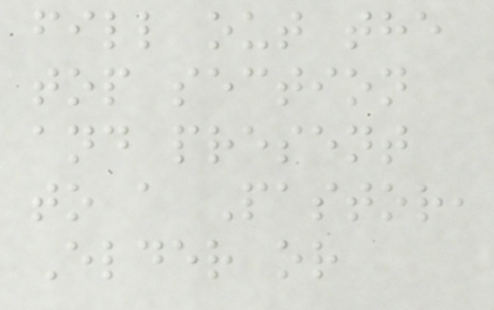fill out the
top section
and present
to a Pastor,
Elder or
